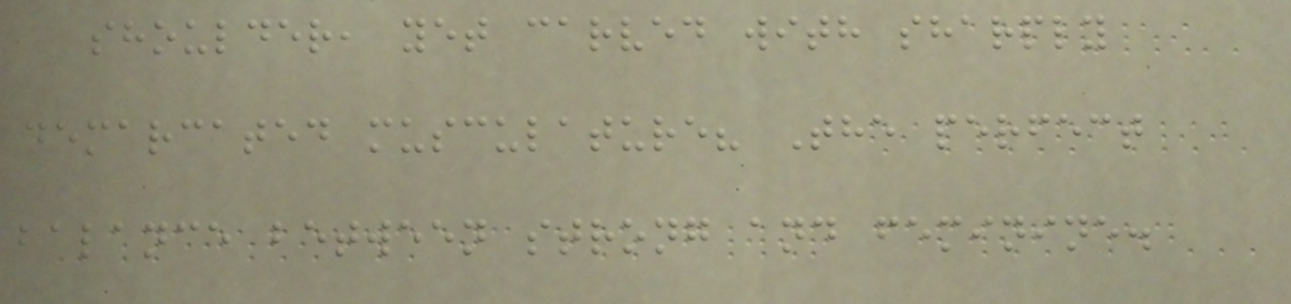shoulder, yet carved with sharply
demarcated musculature? The perfect
balance between strong and feminine.
